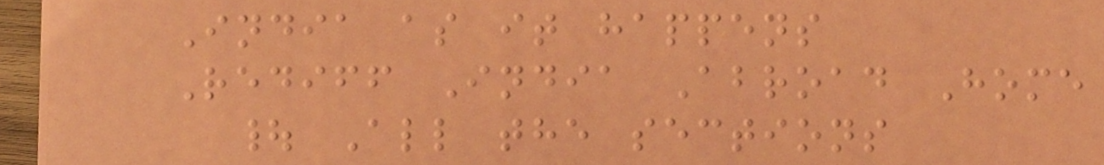India as it happens
Rediff India Abroad Home
| All the sections
